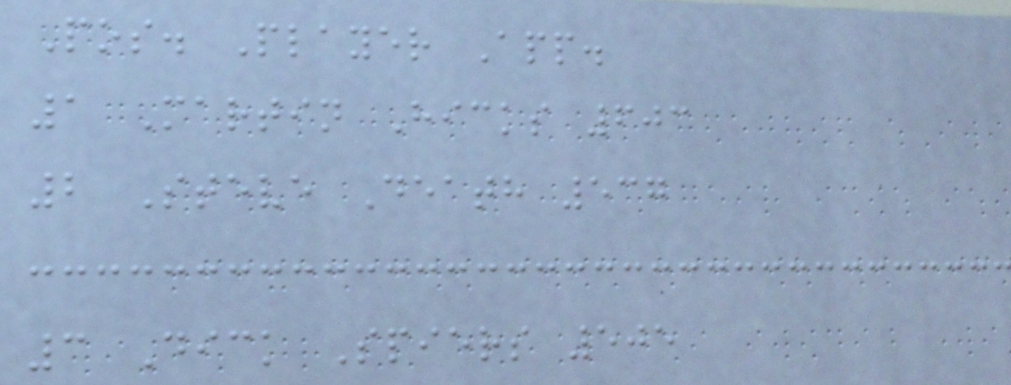Pos. Player App.
1 Martin Hicks 603
2 Steve Death 537
3 Dick Spiers 505
